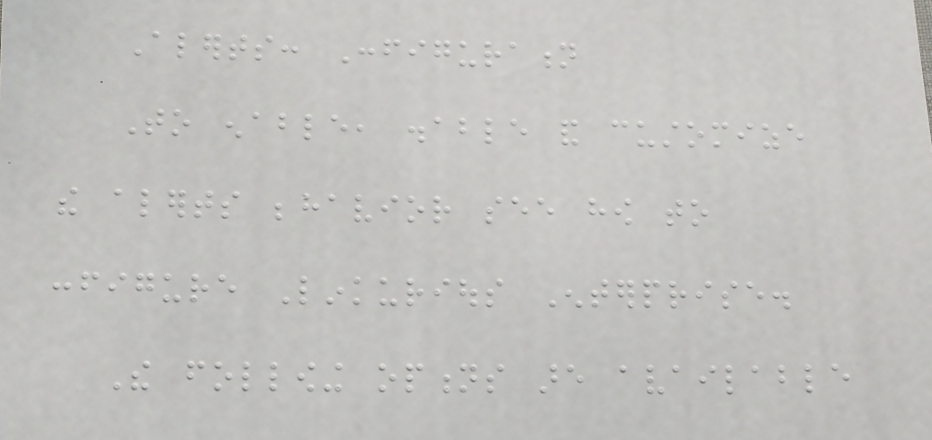Alerts: Configuration
To enable, disable and customize
the alerts behavior see how to
configure Linkurious Enterprise.
The following options are available
